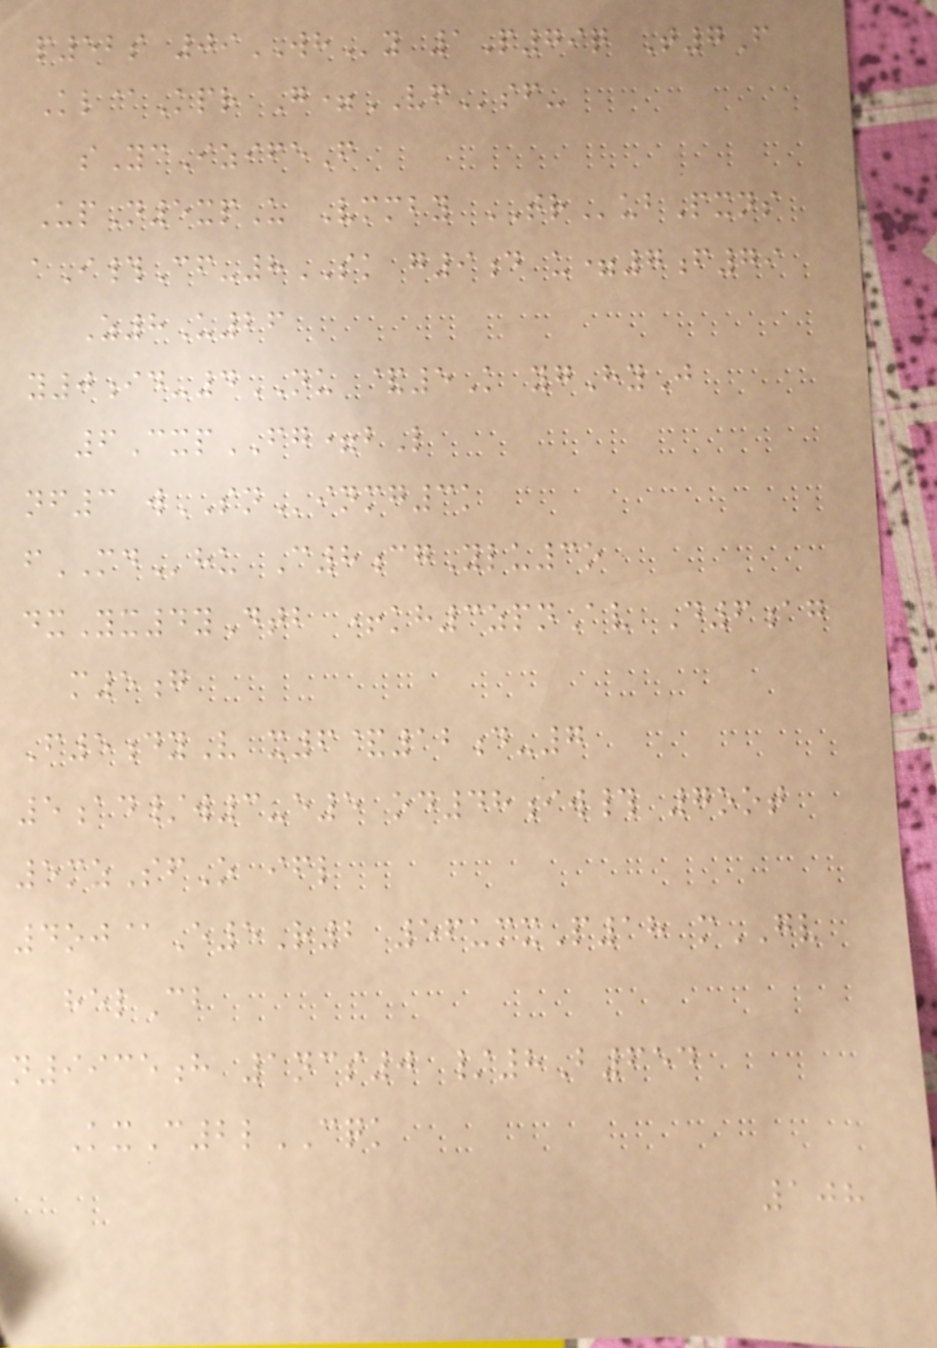p52s 09WHy 1P79q T7F
Kl@Kpr G=VFsf-
sYcIzifeF
UpN5xpU Vmmby TRubPxns
aI#Cf-8SK g9d u=7f79
Z8U26
y0id-4NU &5K ygHyJ
6CxpFG=bL
nf3 wSNinmg3k
fMDhu C8cgYlu3o
dxYx4yDtb +kh3zpnAv D6ag
m5g
F5dyV x6&12d-7
5ad/w3-e5 od48iw# 7oot
5mzSfO ifl
4oj@E5R2 56umxP18 mGV
helCb
n9935h 1ncs0 /8B654
KxC2lCQK
108
